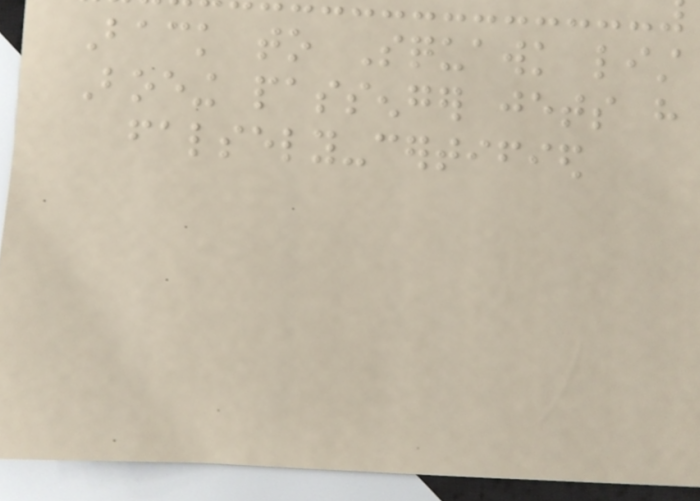Back to Squawk list
Boeing passenger jets have
falsely-certified
